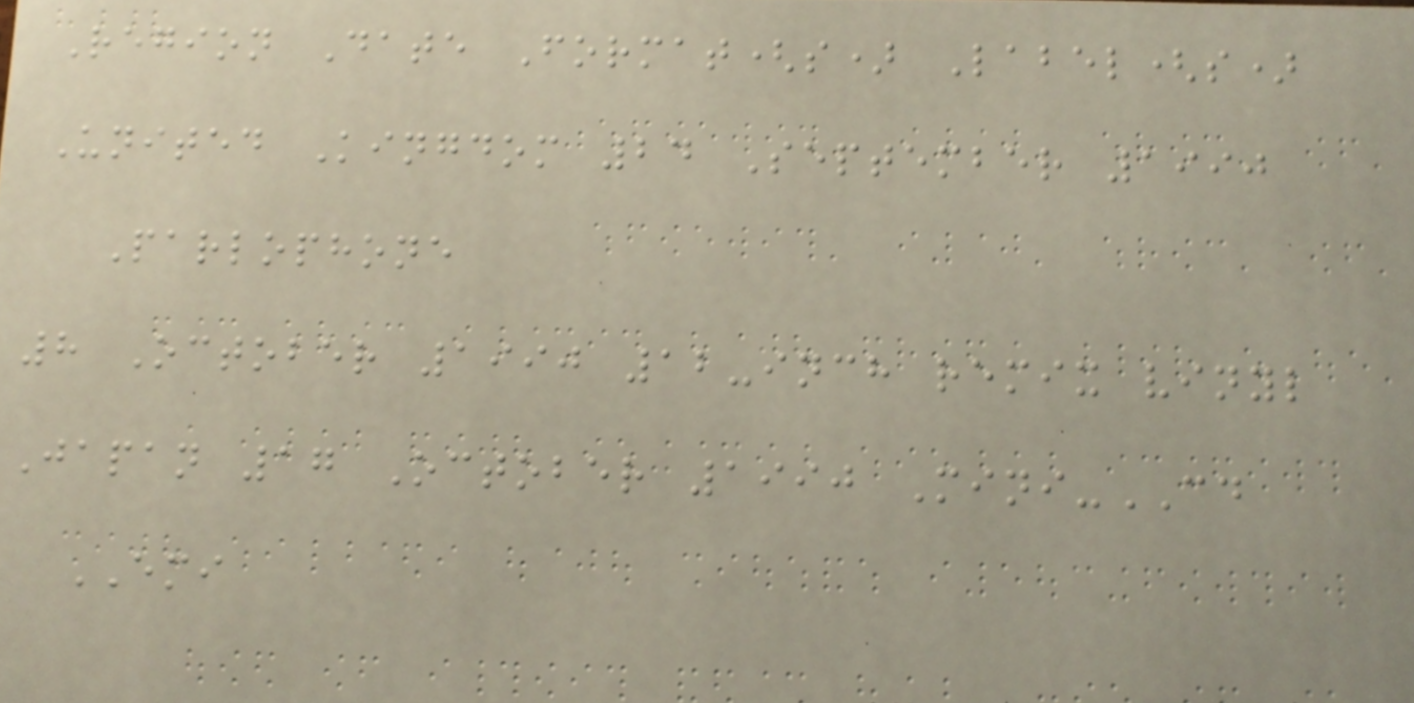Region Date Format(s) Label(s)
United Kingdom 24 September 1990
Parlophone
8 October 1990 12-inch remix vinyl
Japan 17 October 1990 Mini-CD
EMI
